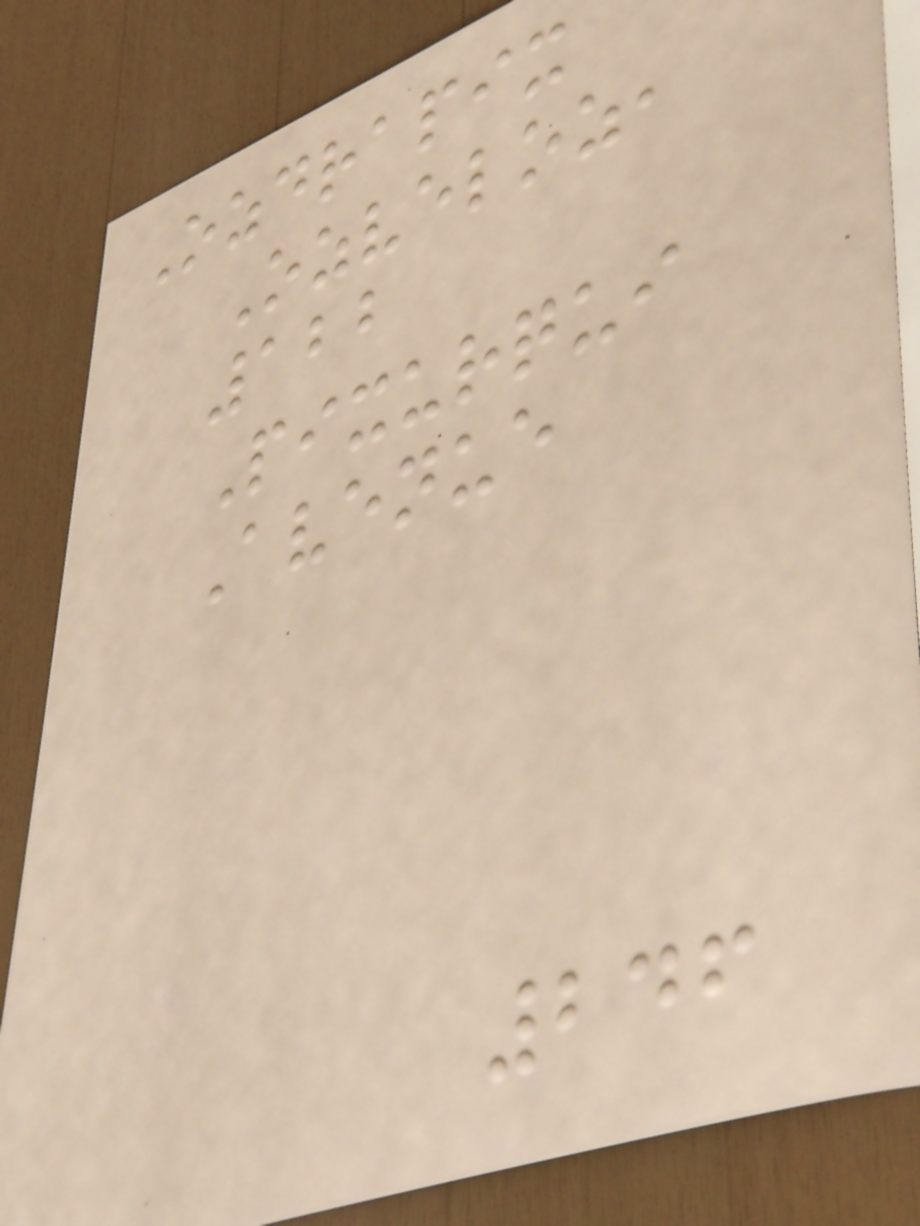Ozdrapix
Ozveloz,
122
Pixurqui
Avenue
246
